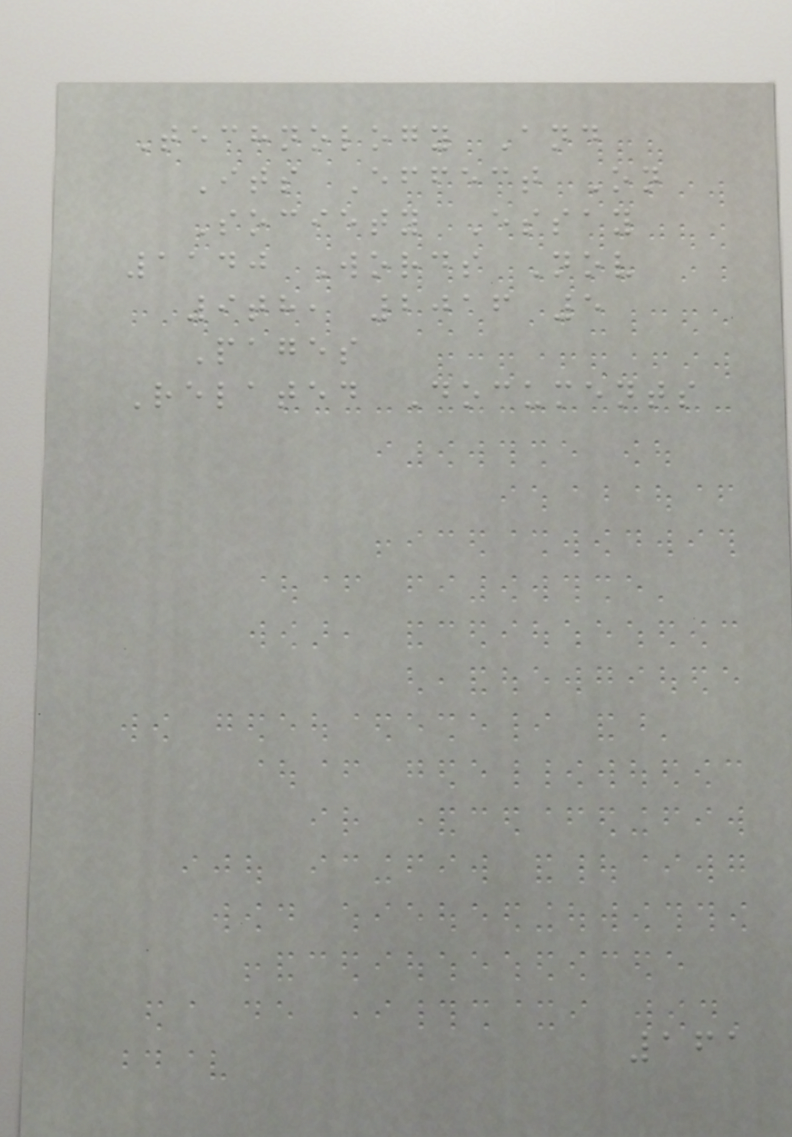Technology And
Its Effect On
Society Essay
1140 Words Nov
9th, 2016 5
Pages
Related Documents
161
